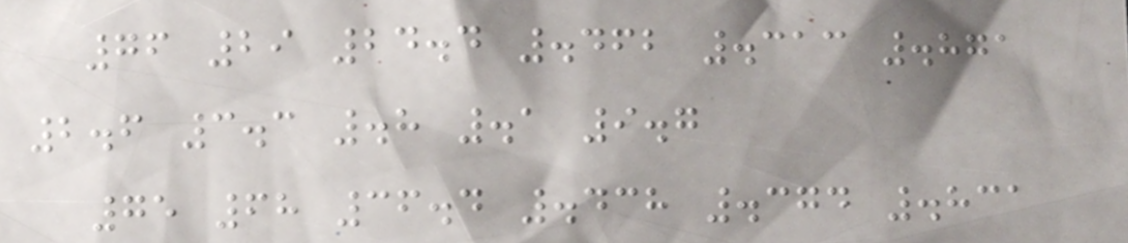76 29 24.4 .462 .313 .871
2.6 3.3 .8 .1 9.7
75 68 36.4 .438 .374 .831
